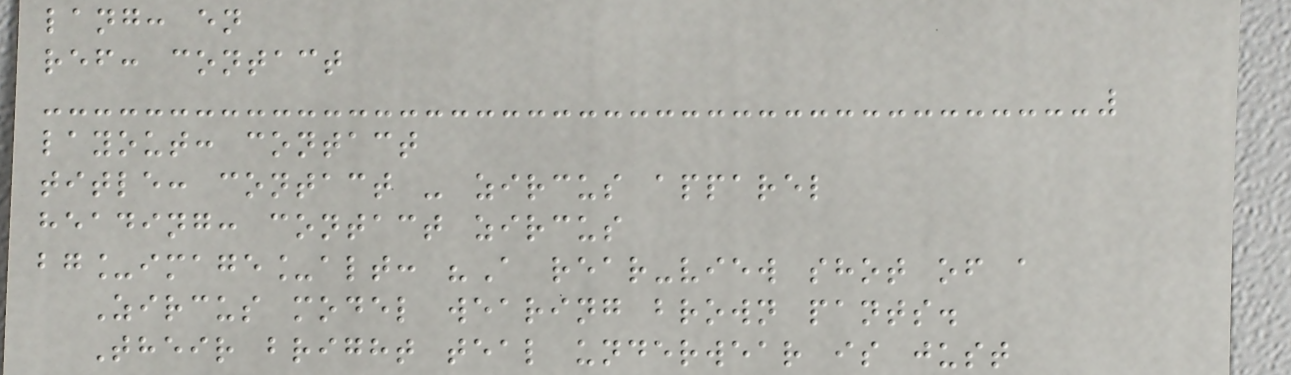lang: en
ref: contact
layout: contact
title: contact - zircus apparel
heading: contact zircus
bg_image_alt: "A rear-view shot of a
Zircus model wearing brown pants.
Their bright teal underwear is just
